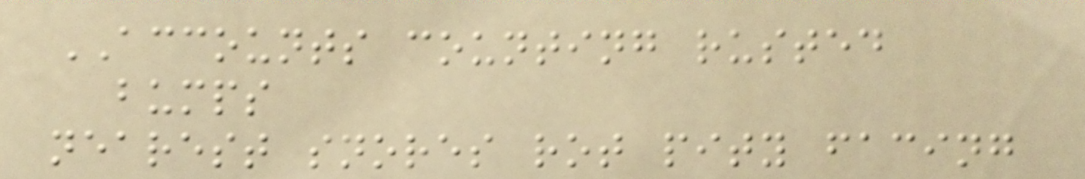ACCOUNTS counting rusted
bumps
nearest snores rot pity facing
